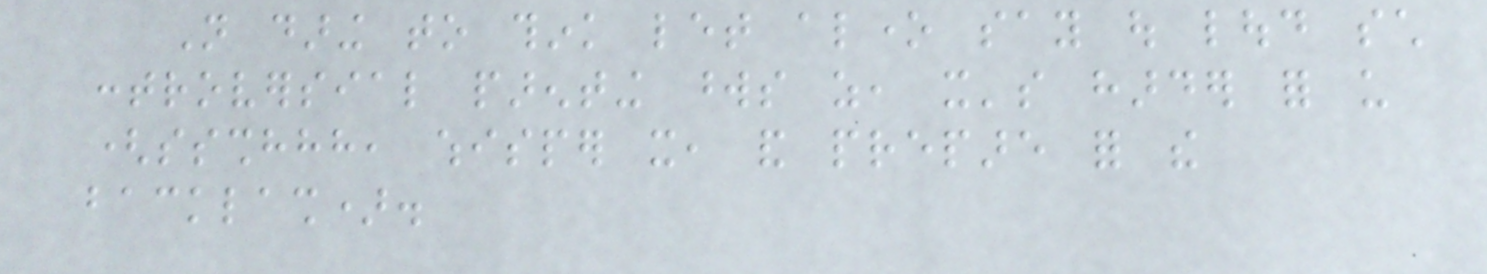Not daring to think let alone say out loud such
controversial parenting words as, it's harder for us
(ssshhhh, whisper it, and prepare for the
backlash).
